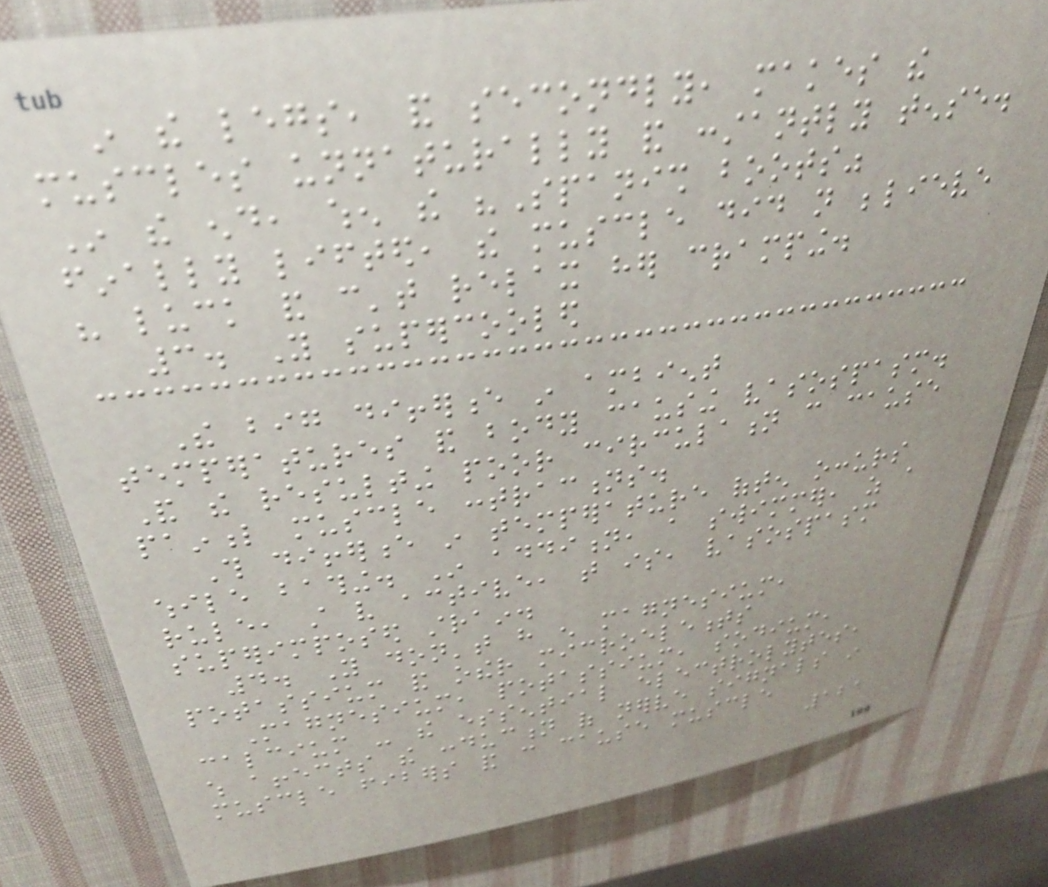in the legs, and secondly, makes the
muscles unnaturally and constantly tense.
In the end, when the "Spanish boots"
finally lifted, the muscle did not believe
his luck and can't relax her cramping.
3. You supercooled
The big difference in ambient
temperatures and body causing vasospasm.
And the resulting poor circulation can cause
painful muscle contractions.
This difference in temperature often occurs
while bathing. In addition, a swimmer, as a
rule, still very active, that is, vasospasm
superimposed strain.
4. You don't have enough magnesium,
potassium and other microelements
Magnesium, potassium, sodium,
calcium - the essential electrolytes,
which affects the conduction of nerve signals in
muscle fibers and can cause muscle
121
